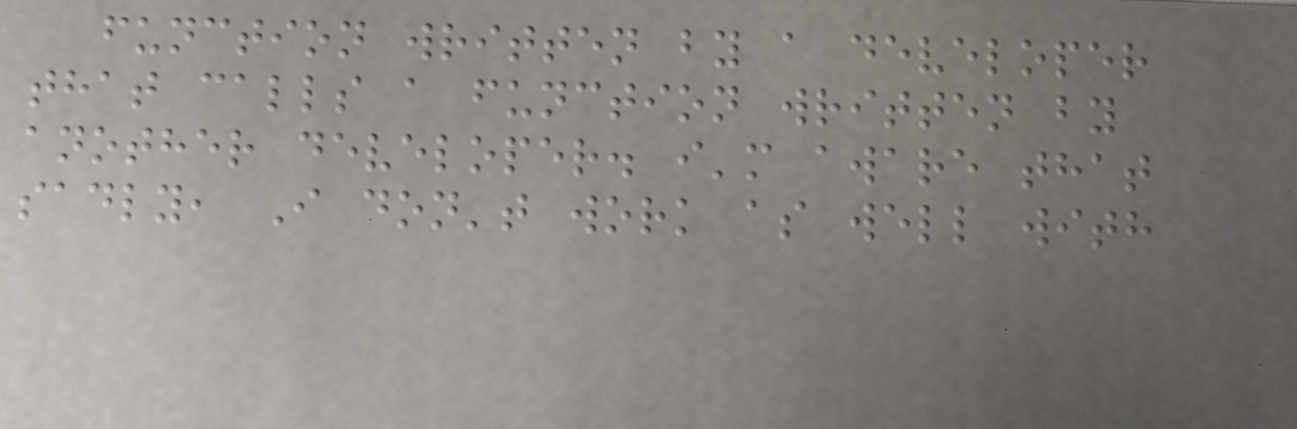function written by a developer
that calls a function written by
another developer. i'm aware that
sadly, I don't work as well with
